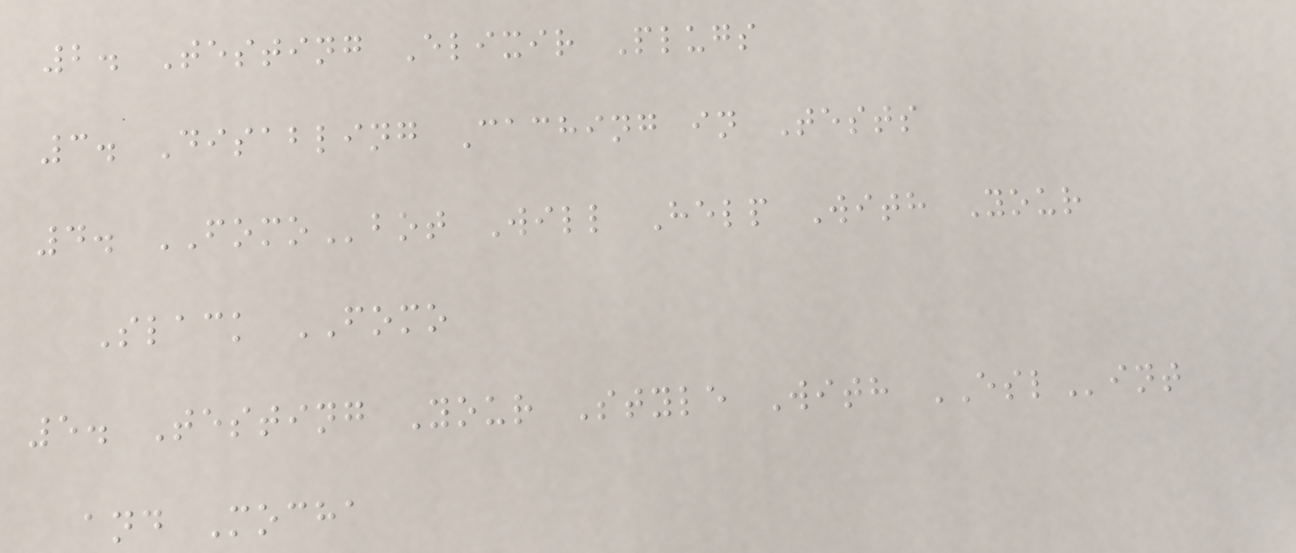2. Testing Elixir Plugs
3. Disabling Caching in Tests
4. FOMObot Will Help With Your
Slack FOMO
5. Testing Your Style With ESLint
and Mocha
